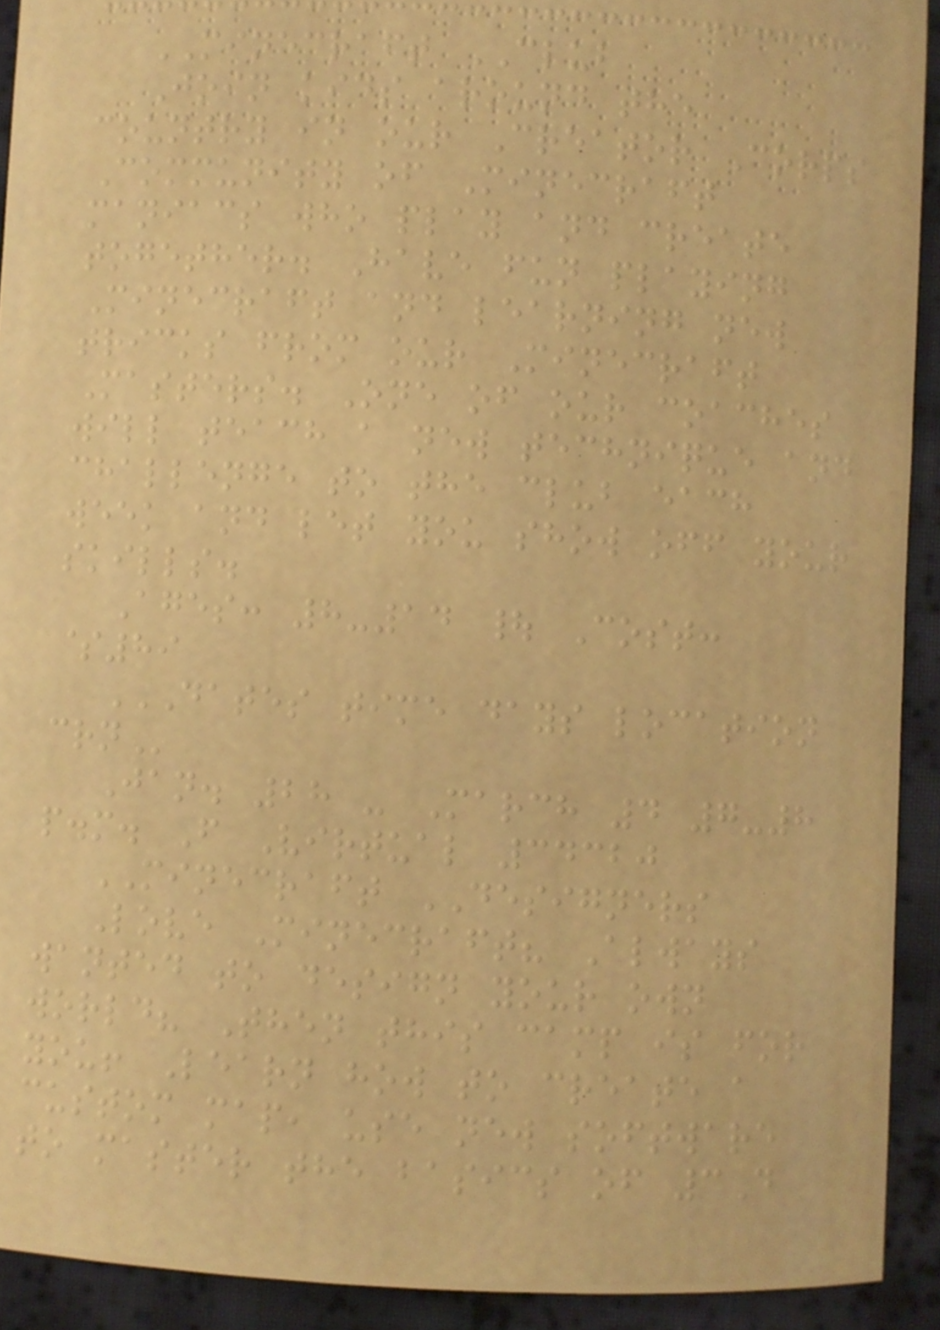MINECRAFT CLUB
Join kids around the
country in our Creator Corps
Community of Minecraft
maniacs who play and create
together. Have fun playing
Minecraft and learning new
tricks from our Minecraft
Masters. One of our coaches
will teach a new technique and
challenge to the club each
week and let you show off your
skills.
Ages: 8-14 | Cost:
$89
DATES TIME DAYS LOCATION
CRN
Jan. 28 - March 4 7-8
p.m. F Virtual 34320
MINECRAFT DESIGNERS
Love Minecraft? Always
wanted to design your own
world? Then this camp is for
you! Learn how to create a
custom map, use new software
to master the basics of 3D
